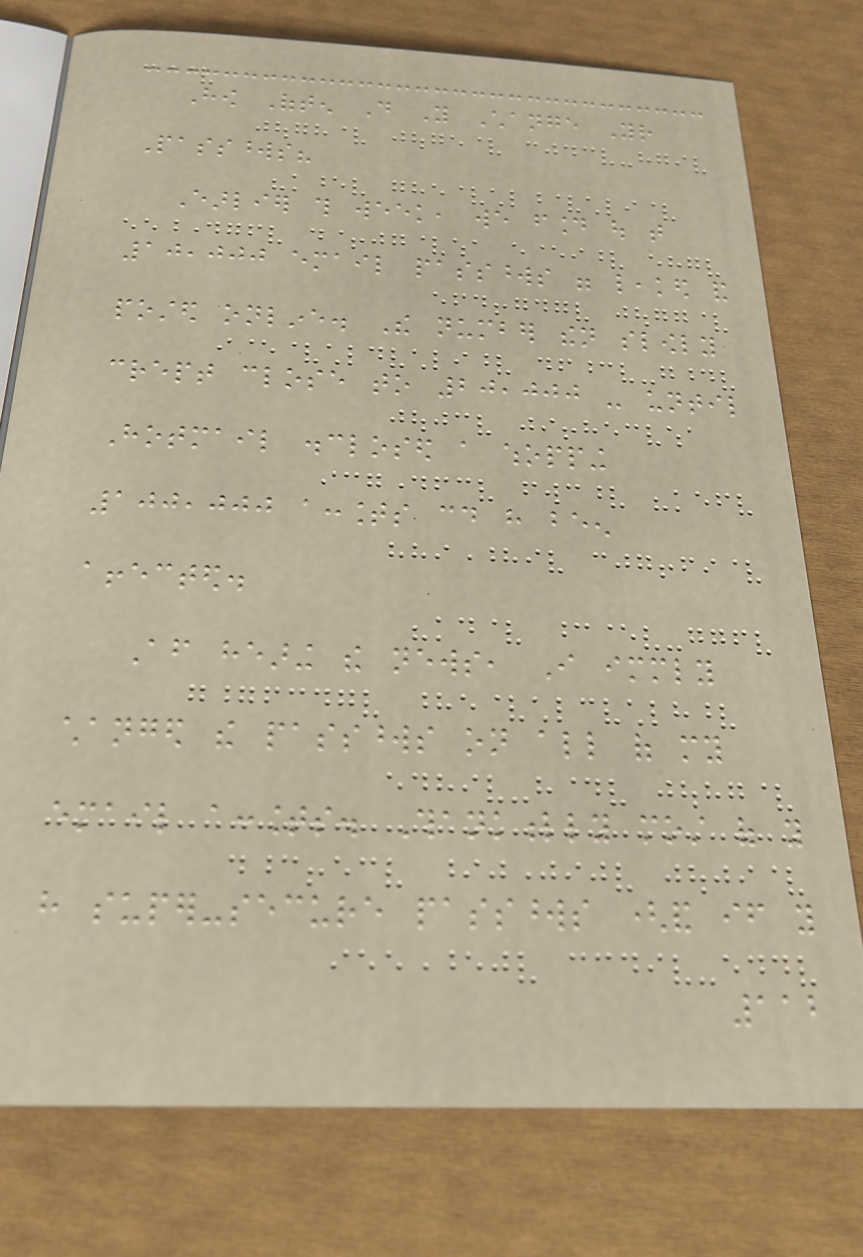How Often Do You Change Your
Passwords?
Earlier this week, we found out that
10,000 email passwords were leaked and
posted online. The number then slowly
crept close to 20,000 - until
Hotmail disclosed a whopping
100,000 accounts could have been
affected.
After hearing the news, I immediately
changed the passwords on all of my
email accounts. Thankfully most of you
have super-secure passwords (and if you
112
